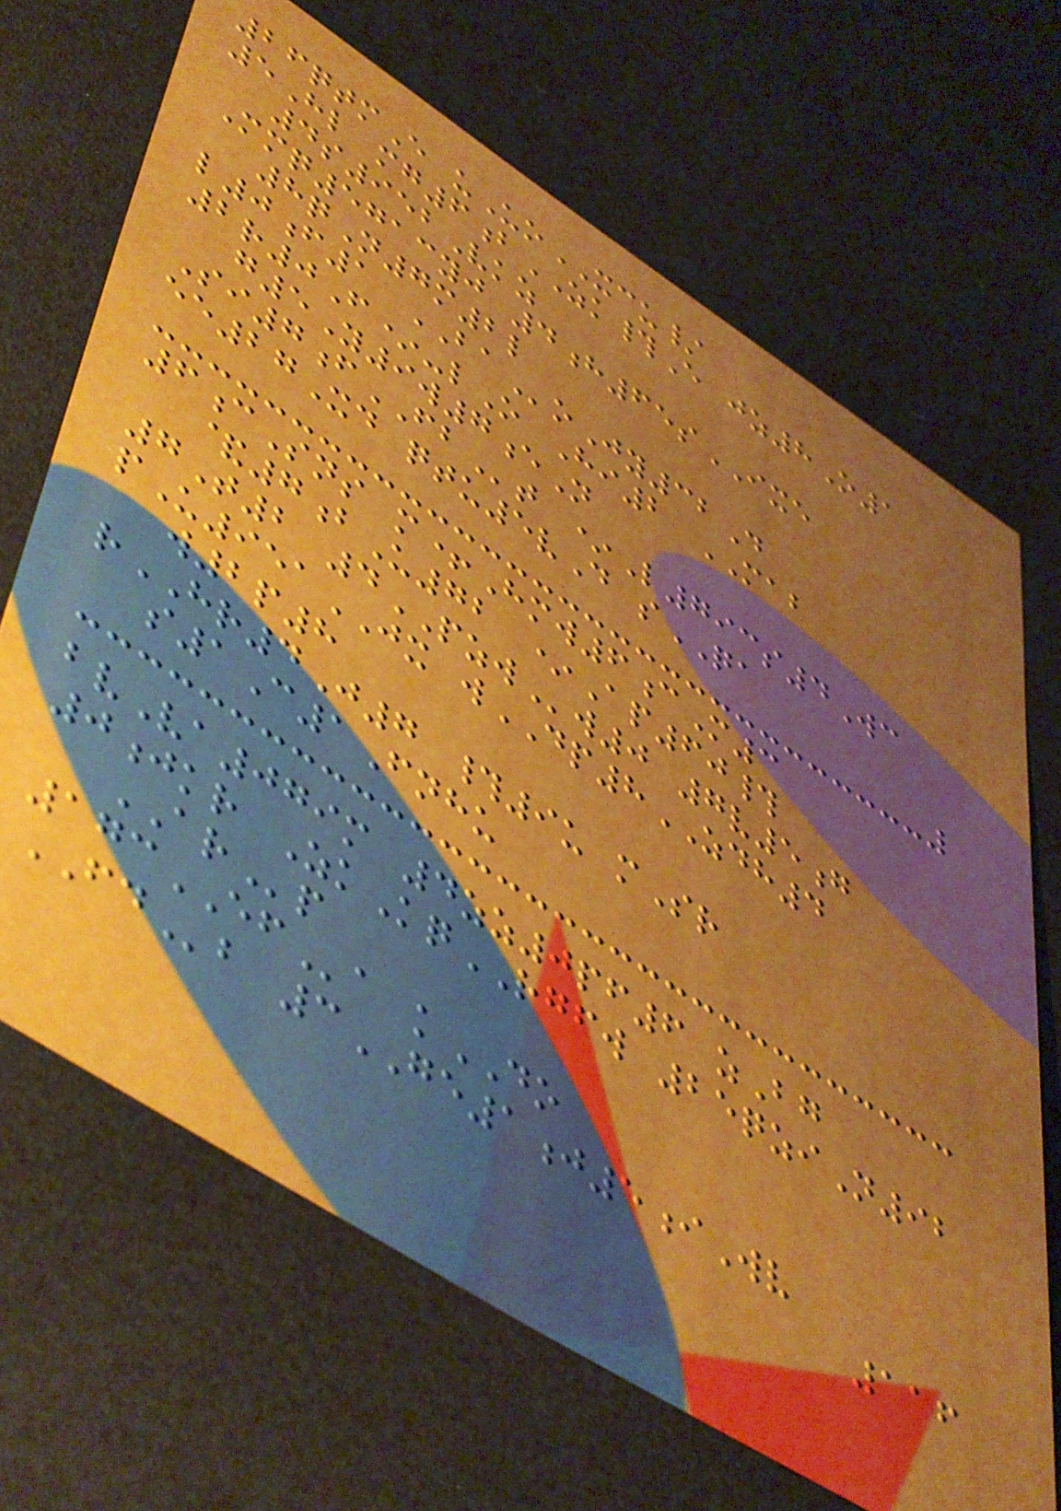26qtmE uUoXCU/
5Hl mg6bZK#E jz8O1
4s952Vkz
Mmq5713yj 4h65sIXE
8qN7m2l
l0f1 BAoJy32D
2r0F*-lO Hi2 MAB
g5Y9w7eN
Si7fFBt *L793s4Wc
ee27Xd qtu5vD sQA
6cSns m+Hmw6cM3
&7bU72 *Ap60#
7T2 4PZWw0 7v5g
pU951JX wDP8ZDH4
w2p8
rHR4J7 #9u mSr
s1C1Fnhu
bvVa079m 4zz0pf6 zBg
0jkr ZkKqRGFW 25qziN92
ARp
173EFa kDO
FDb 3GE1j5iWv
116
